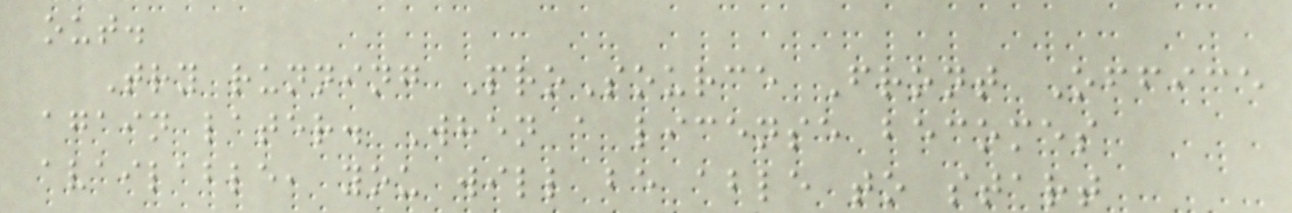out.
Try running ProSource Front Office
again later. When a license becomes
available, you will be able to start
